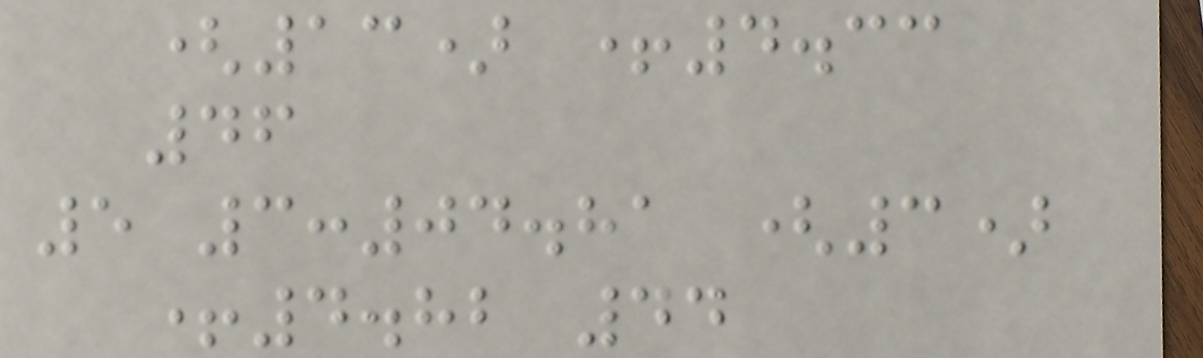(13) +4.33
46
5 3:04.81 (3)
+4.82 44
